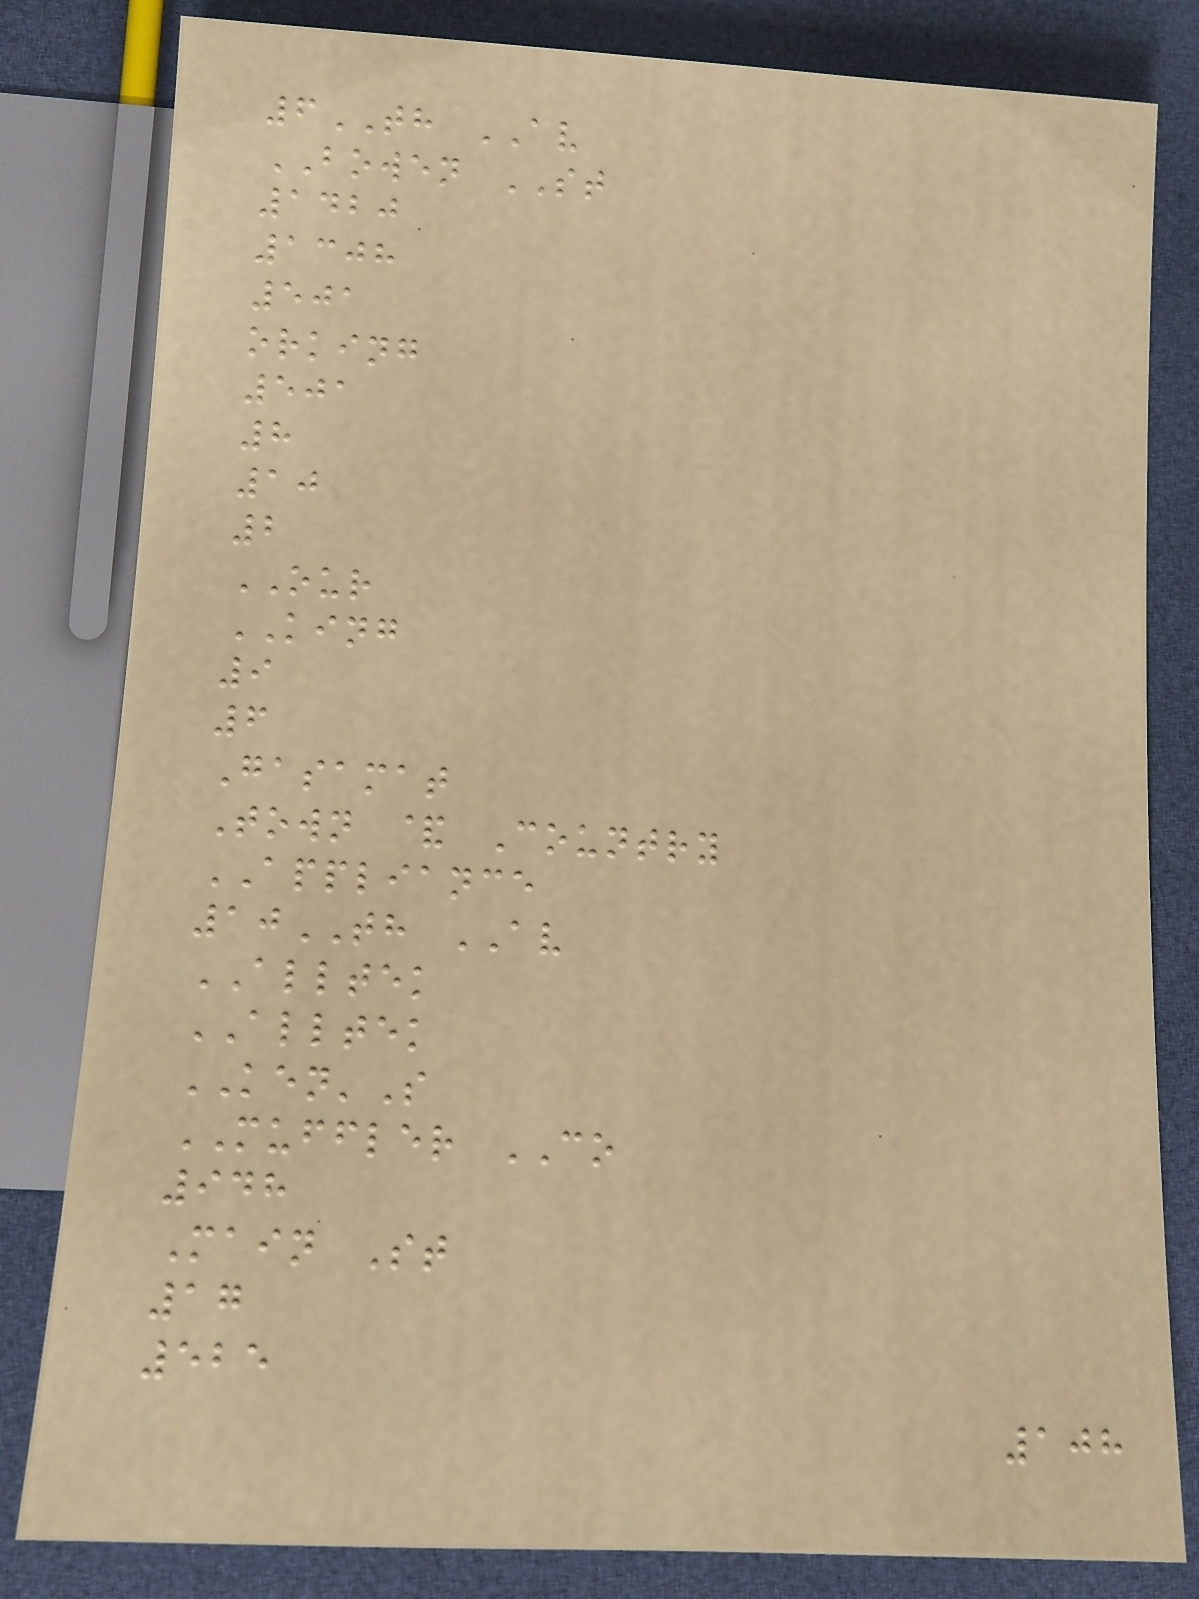6TH AV
BOWEN ST
1420
1308
501
orking
501
8
10
2
OUR
KING
9
6
Gasamat
Town & Country
APPLIANCE
10TH AV
ALLTEK
ALLTEK
KEN'S
MUFFLER CO
948
Main St
17
525
108
